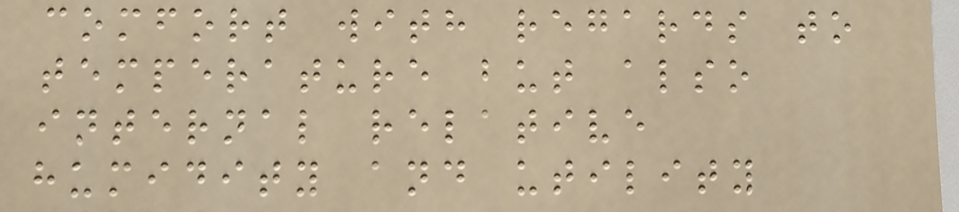comfort with regards to
temperature but also
internal relative
humidity and utility
